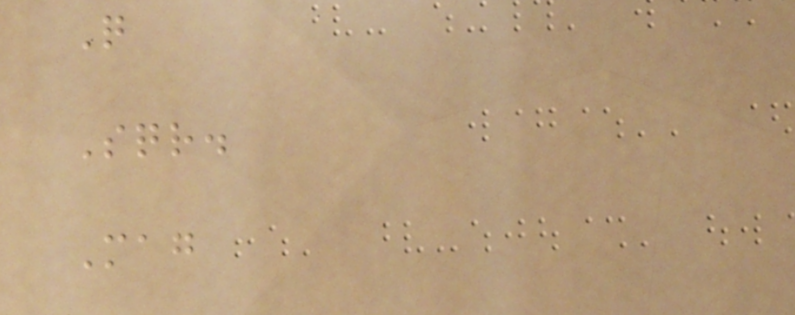Q
Sqr.
Mag
